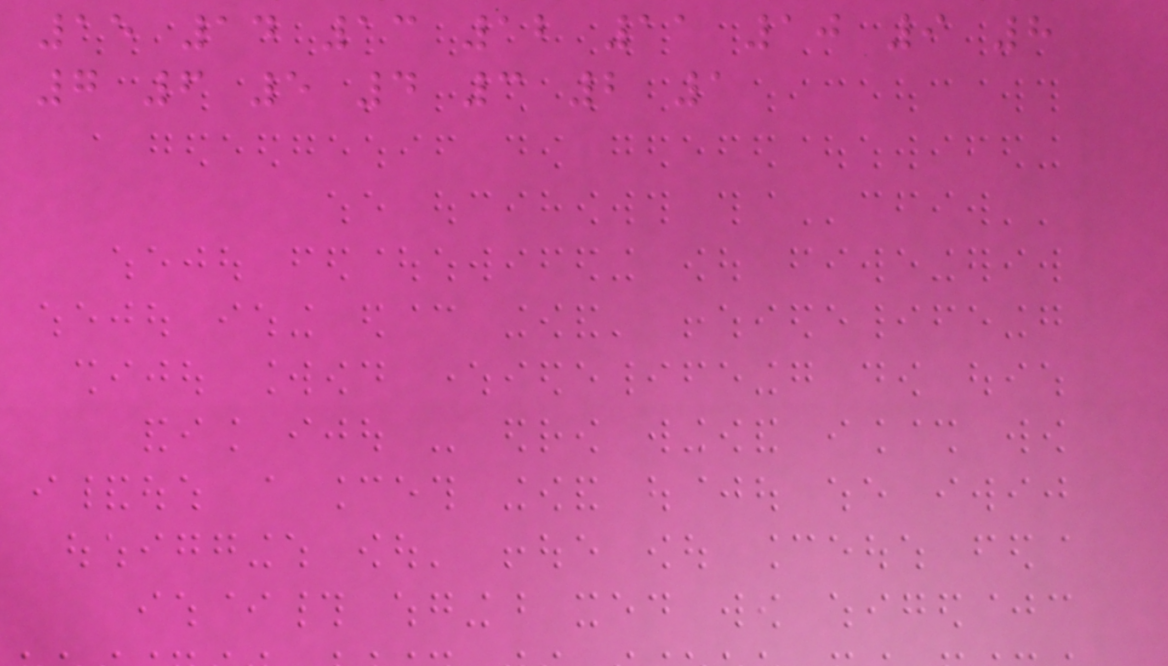15 14 13 12 11 10 9 8
7 6 5 4 3 2 1
